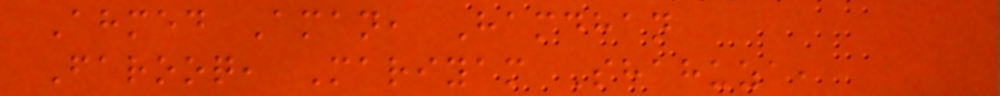Ahmed Aman, Hamdhan
Farooq, Mariyam Shahuza,
